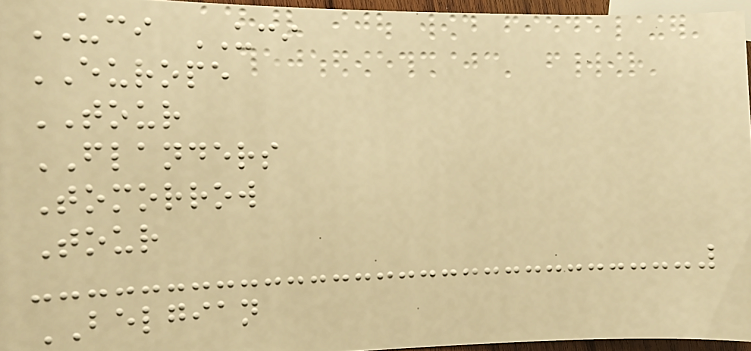UCI UCI
EUROPE
TOUR
FLANDERS
Tomorrow
Tour
BELGIAN
